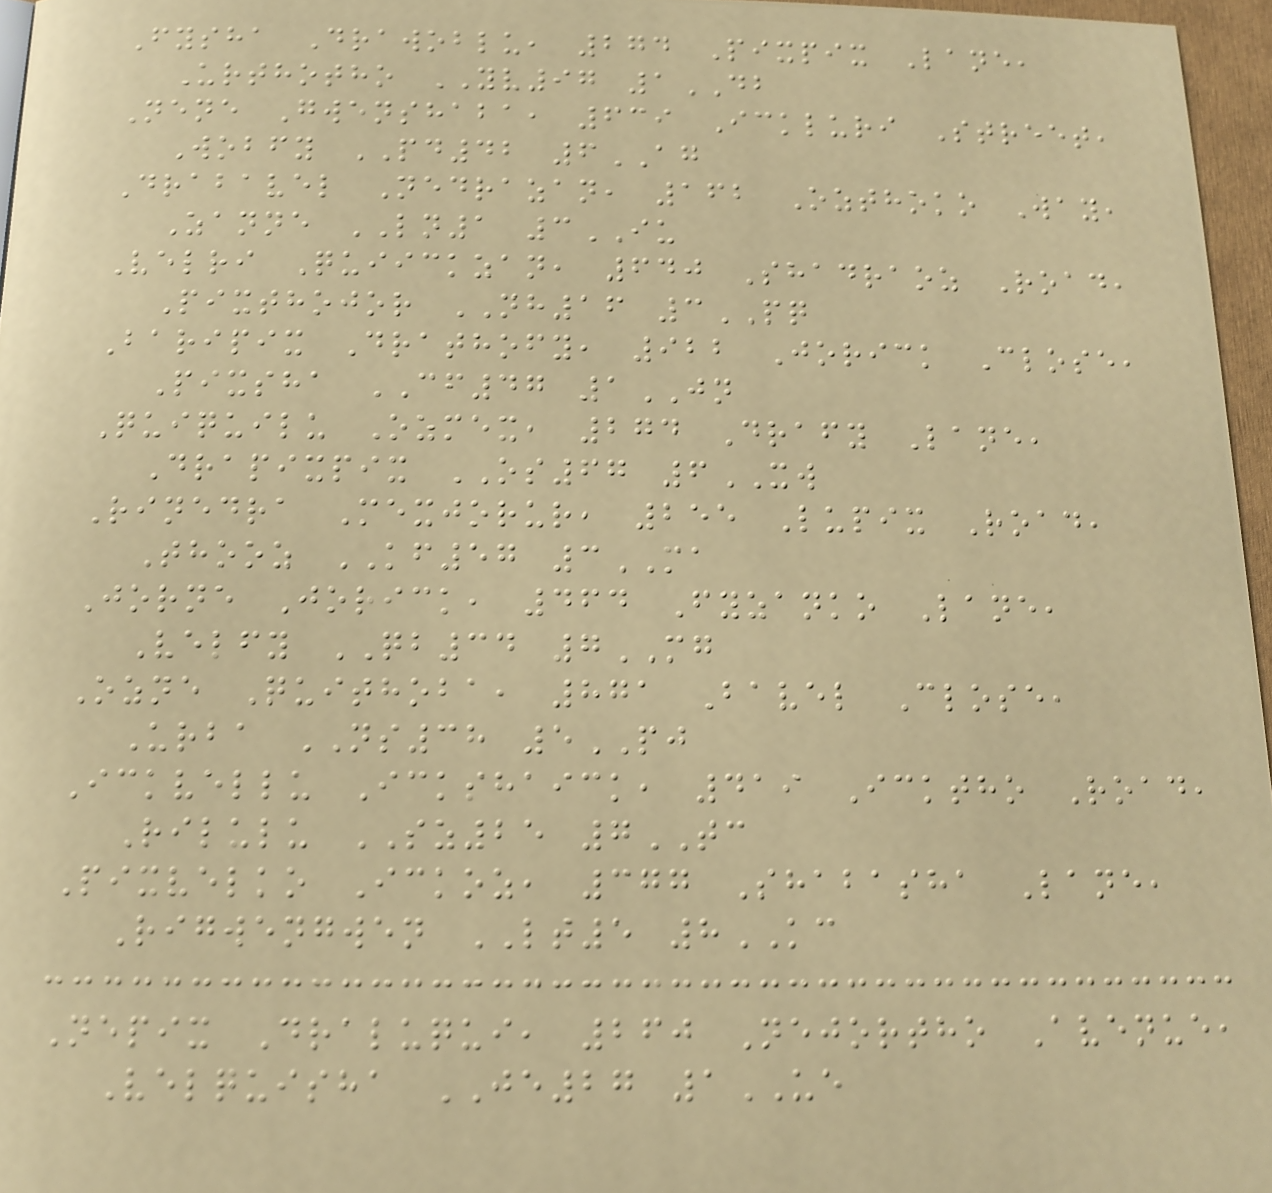Fysha Drawoblu, 274 Pixpix Lane,
Urthotho YV97 1DB
Nene Gwenshaba, 639 Ickluri Street,
Wobfy PD42 6AG
Drabavel Nedrazan, 162 Ozthoko Way,
Zanne LN1 3IU
Velri Quiickzan, 640 Shadraoz Road,
Pixthojor NH16 3PQ
Baripix Drathofy, 922 Jorick Close,
Pixsha CF47 1JN
Quiquilu Ozmex, 274 Drafy Lane,
Drapixpix OS67 6XW
Rinedra Mexjorur, 255 Lupix Road,
Thooz KF57 3MA
Jorne Jorick, 464 Fyzanko Lane,
Velfy QB34 7MG
Ozne Quithoba, 871 Bavel Close,
Urba NS38 5PJ
Ickvellu Ickshaick, 419 Icktho Road,
Rilulu SZ25 7TC
Pixvelko Ickoz, 377 Shabasha Lane,
Rigwengwen LT5 8KC
Nepix Draluqui, 260 Nejortho Avenue,
Velquisha JE27 1UE
